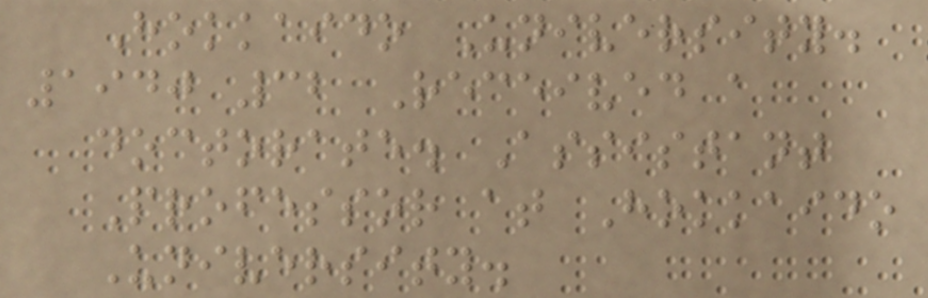Hokkaido University.
1940 32 Received a
doctorate. Assistant
Professor at Hokkaido
University.
